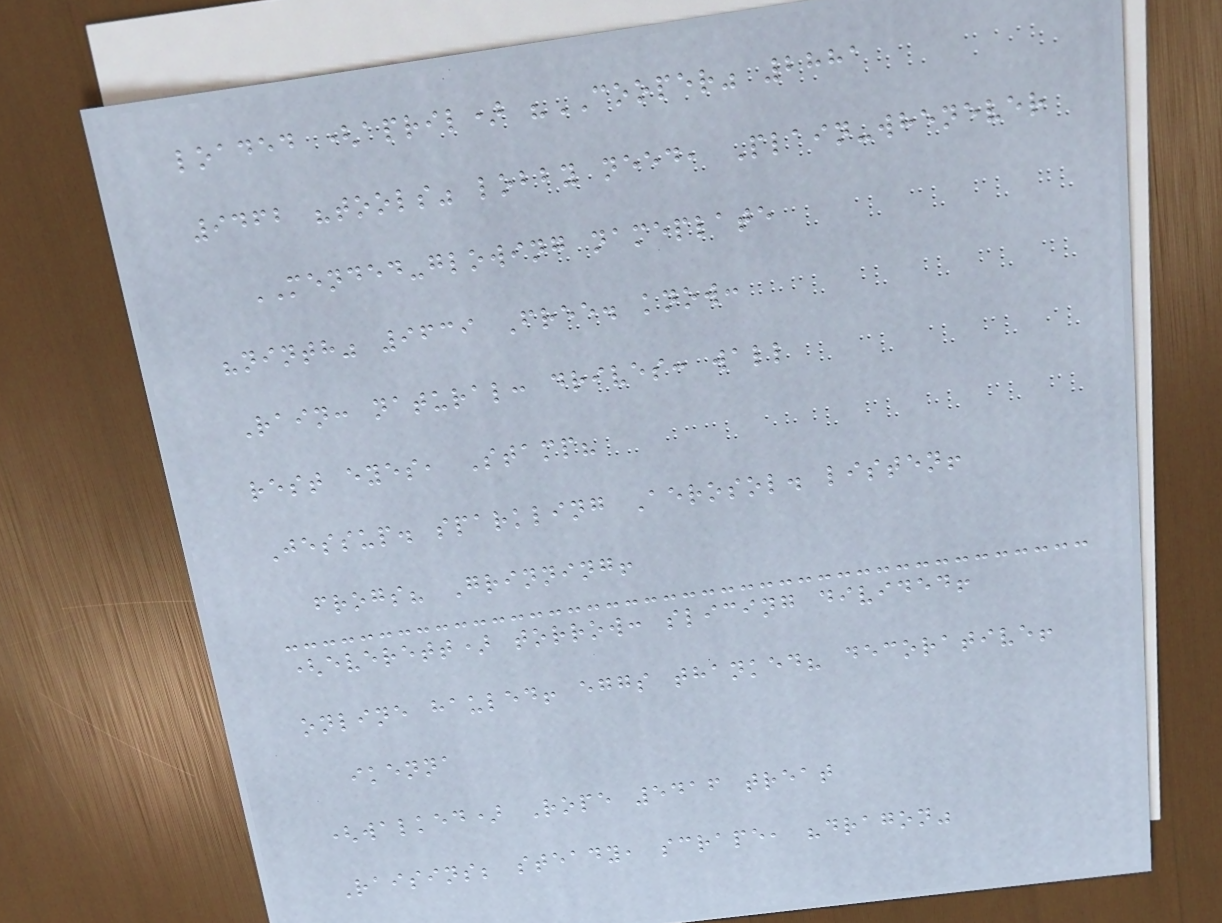loaded (april) "COOPER" 2881
9462 "tools" lobby need, Plain-whenever
MENDED-glowing nameplate
"ninth" 9639 Free. know:
Rain: natural: drives: wall
rest eyes, Stamp?
Jessup. sparkling Aerosol. listen!
frogs? Grinning!
(everett) torrow: slicing divided!
online hauled! eggs thanked? decorative!
ikenna
(walked) Rope 5416 treat
Raisins; steady, scrape, "dragon"
